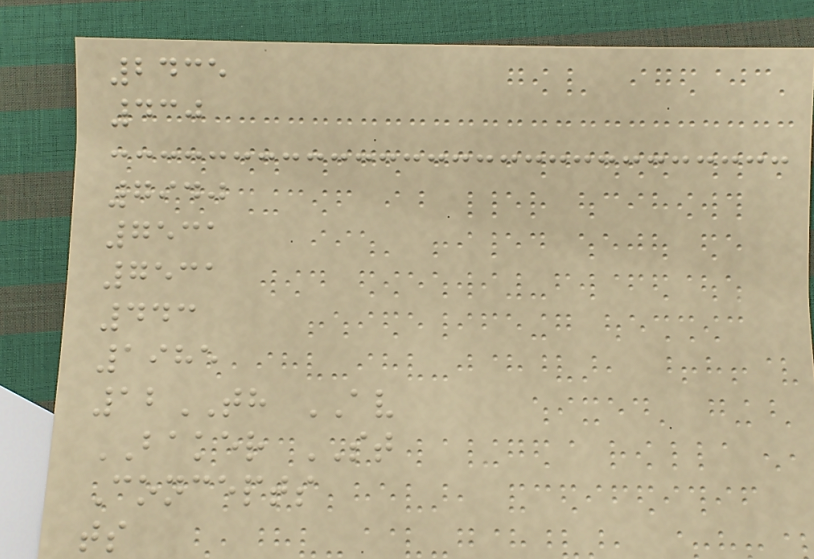2435
430
7940
7531
7531
443
1985
12TH AV
BAKER ST
Concepts
ts
